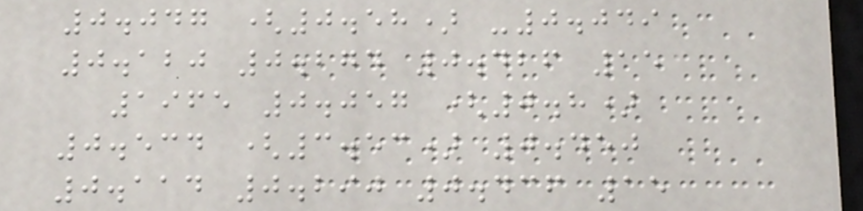0.047 (0.58) -0.049
0.120 0.274 0.426 15
1965 0.057 (0.8)
0.534 (3.53) 0.450
0.114 0.290 0.436 15
